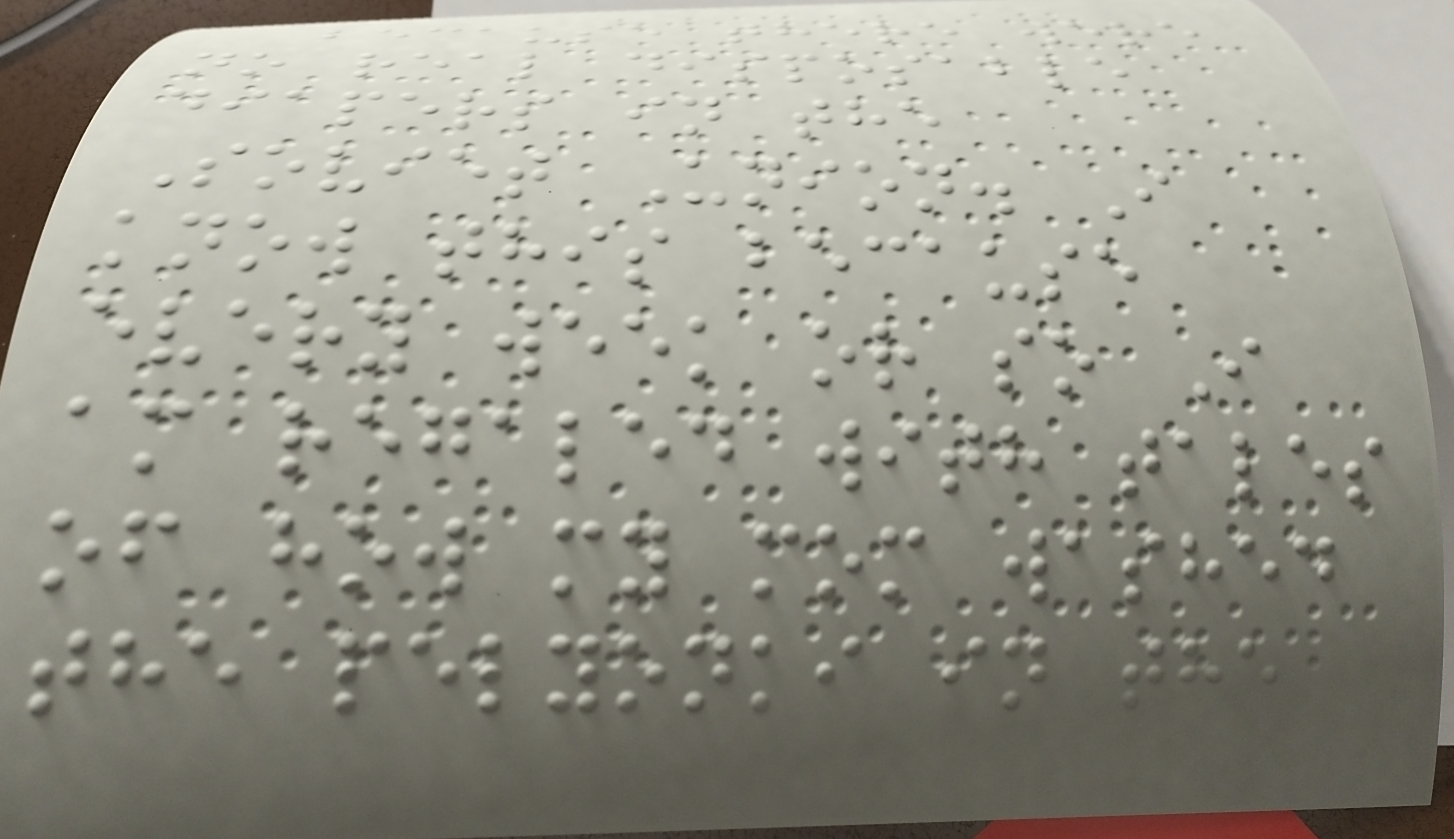because there were
no real disposable
diapers in the
Soviet Union. I
know this because
every week or so I
am regaled with tales
of how my mom washed
the pelyonki in the
